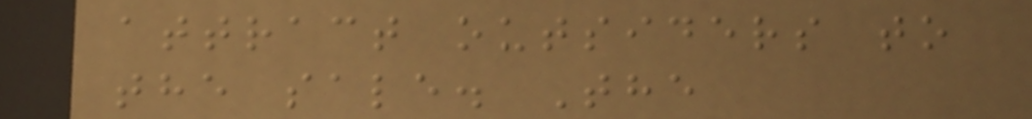attract outsiders to
the sale. The
